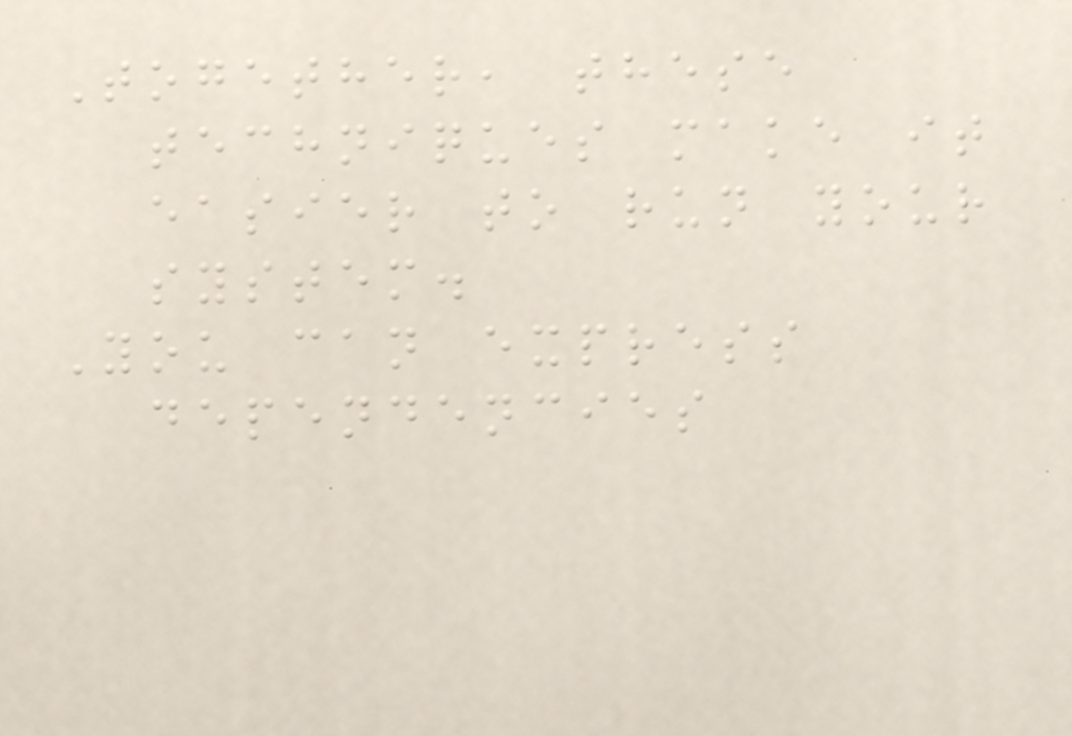Together, these
techniques make it
easier to run your
system.
You can express
dependencies
